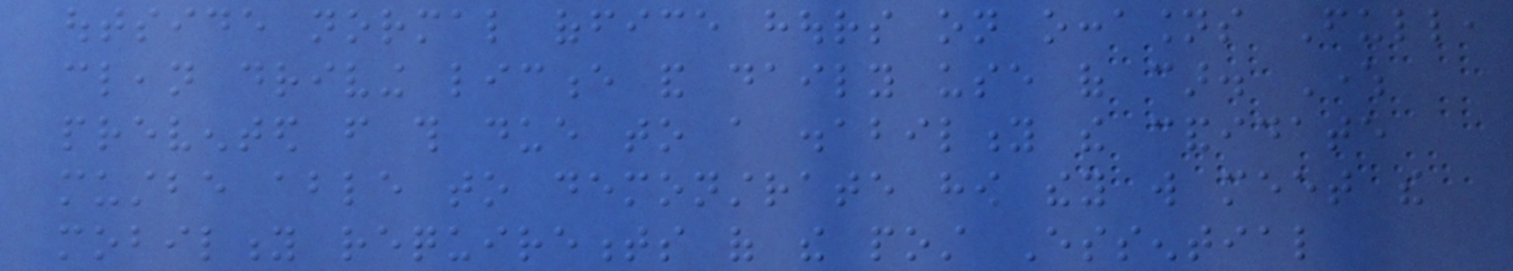outside normal office hours on occasions Full,
clean driving licence and daily use of car. Where
prevented from this due to a disability the candidate
mustbe able to demonstrate how they will meet the
mobility requirements of the post Essential
